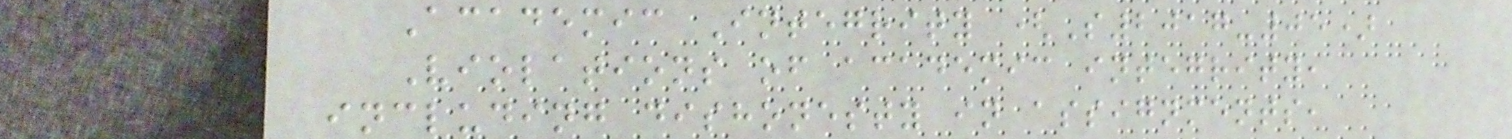Academic Integrity (S2017-05)
Violations of academic integrity,
including dishonesty in assignments,
